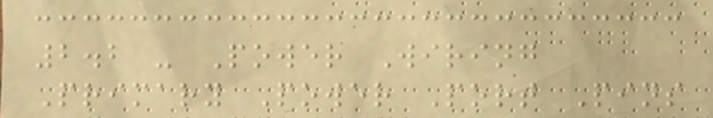2.2 - Power Wiring
Primary Power Port Pins
